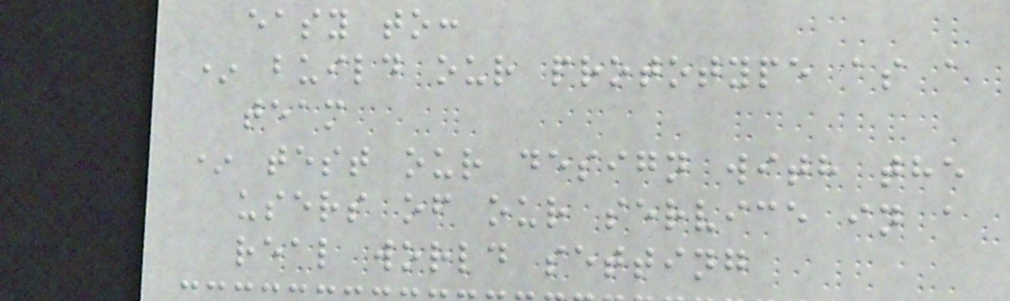easy to:
* build our prototype as a
team
* test our design with the
users of our service in a
real world setting
